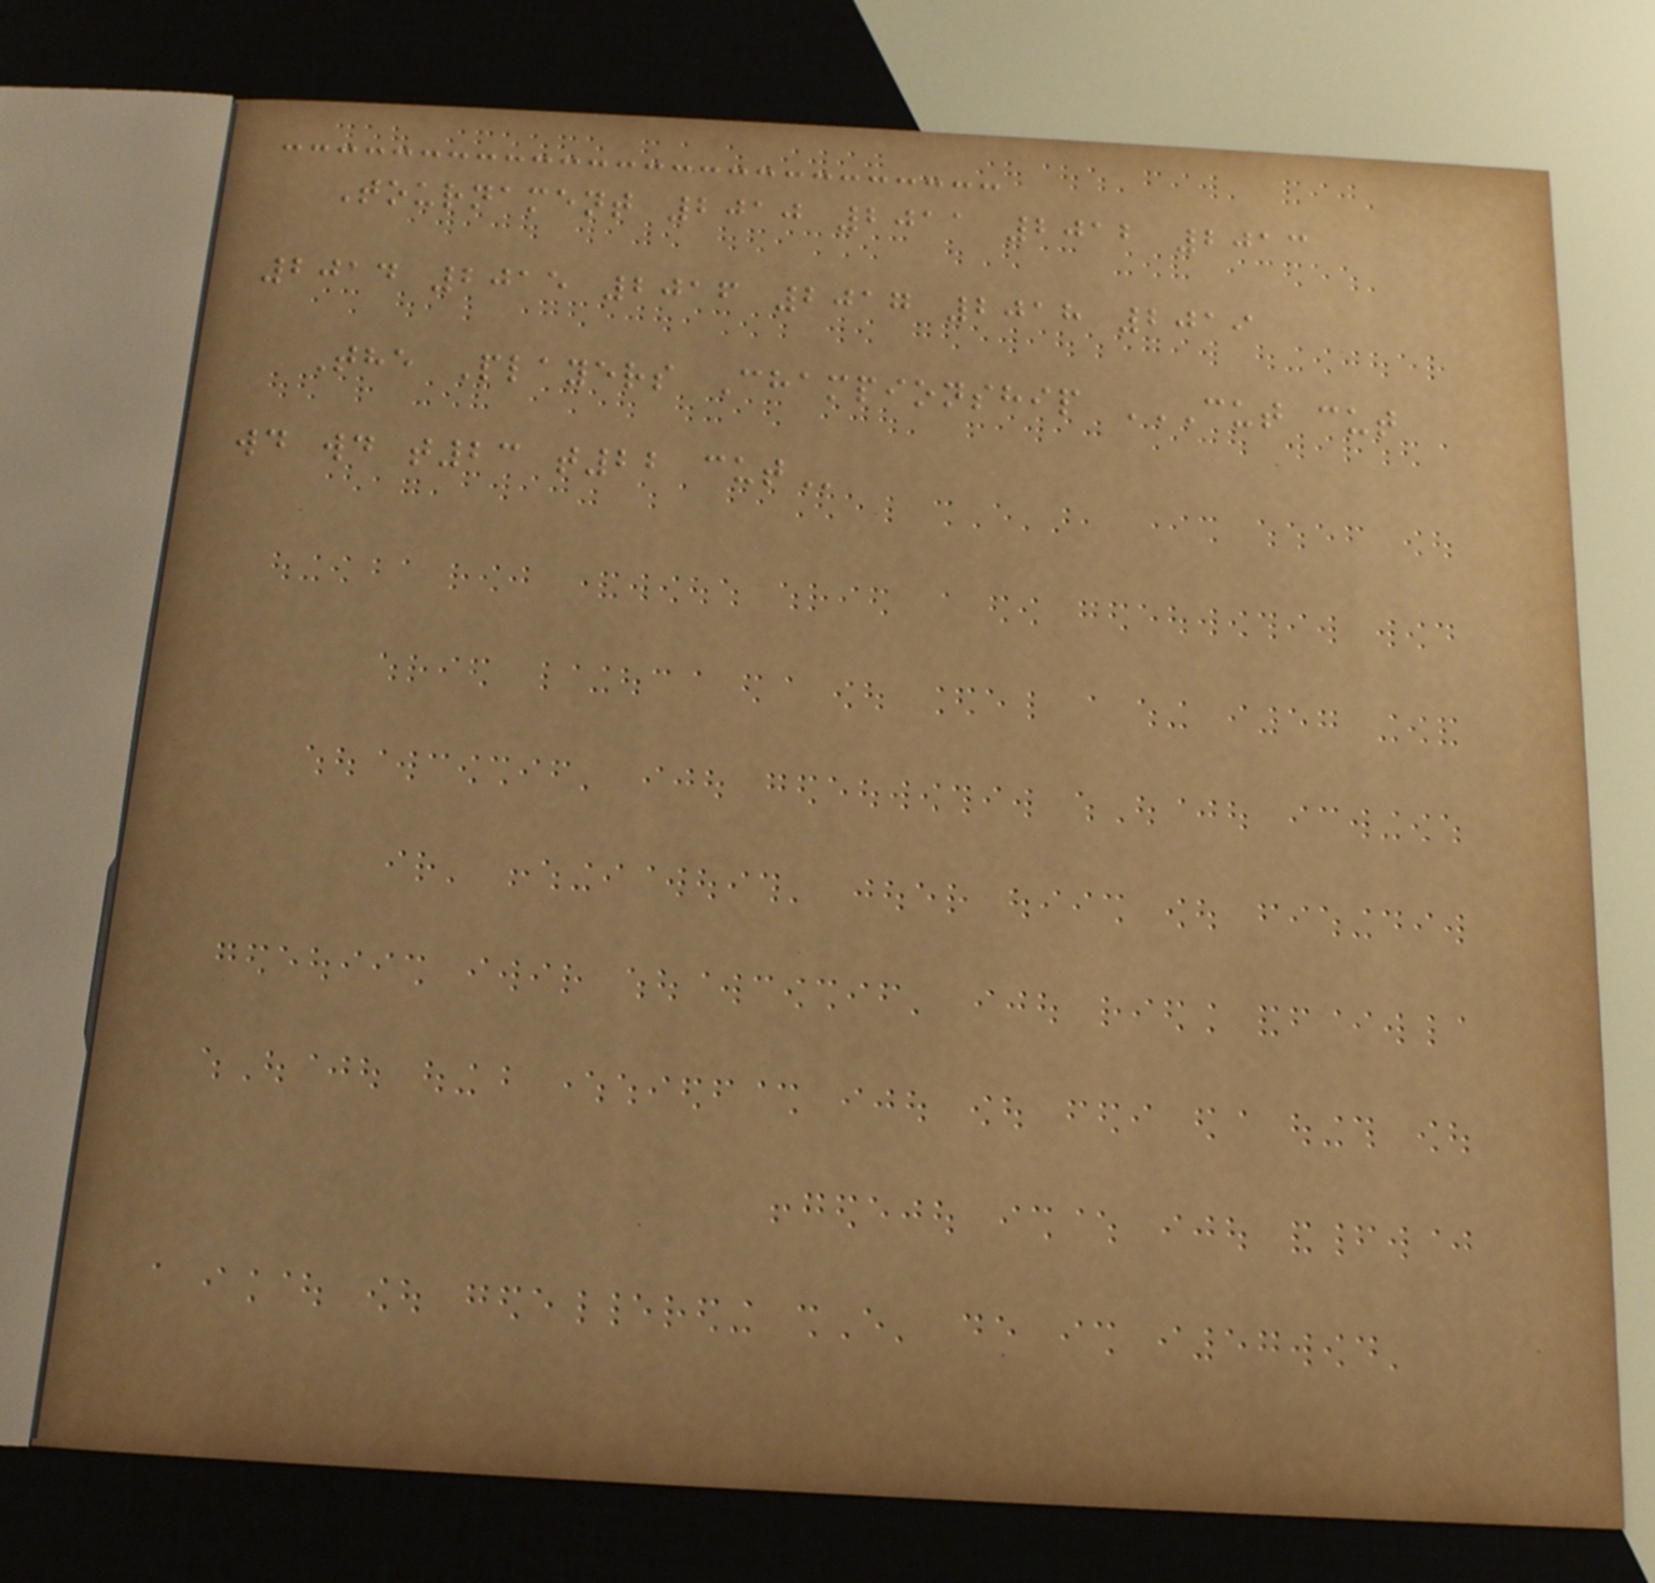Tournament 2010 2011 2012 2013
2014 2015 2016 2017 2018 2019
The Players Championship CUT CUT
WD WD T23 T22 CUT
